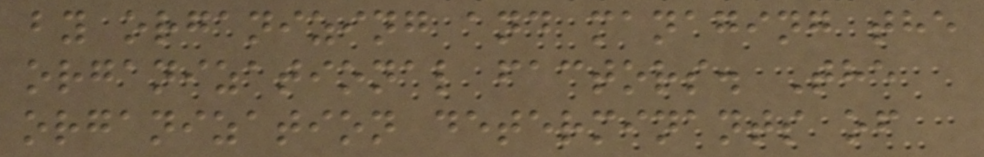by organizing and managing the
organizational factors. The
organization determinants of
